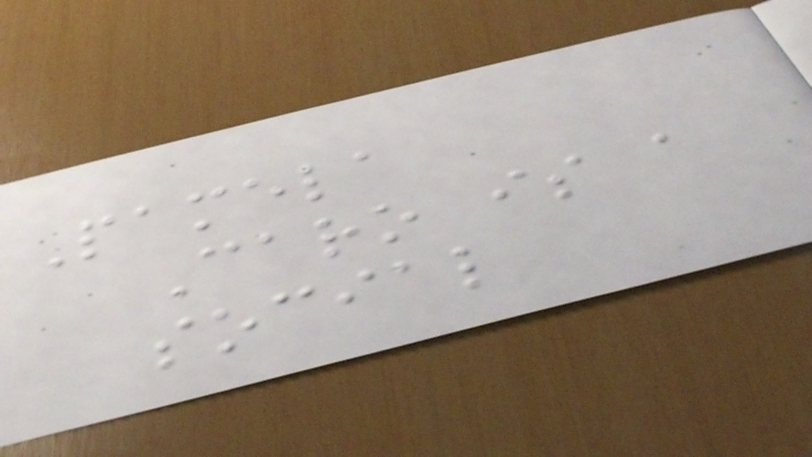Pamela
Caro is a
social
